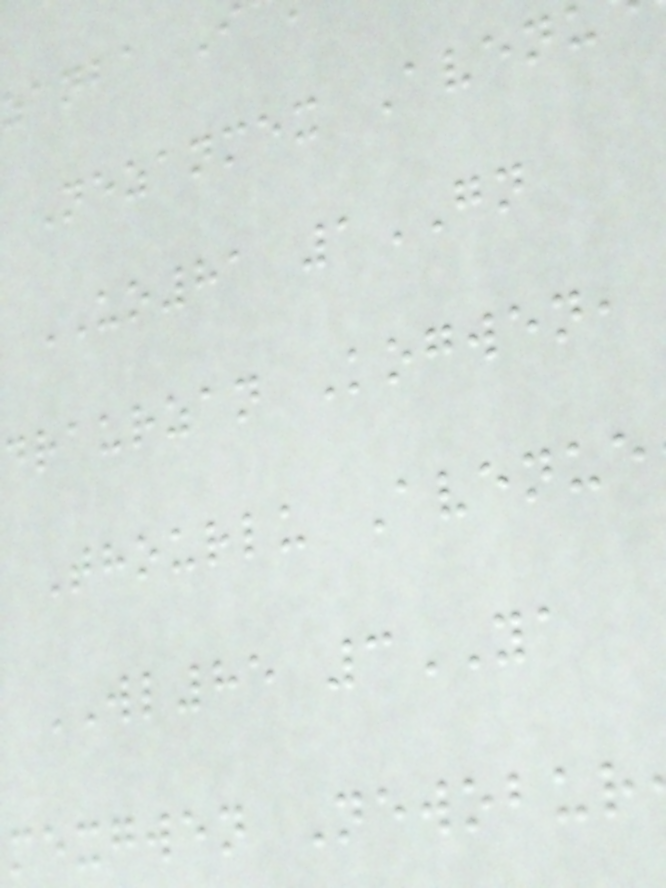zanba I
Nezanmex Aven
UO81 1GN
draurzan Kogwen,
Thourlu Avenue
WL85 3YA
mexgwen Newobur
